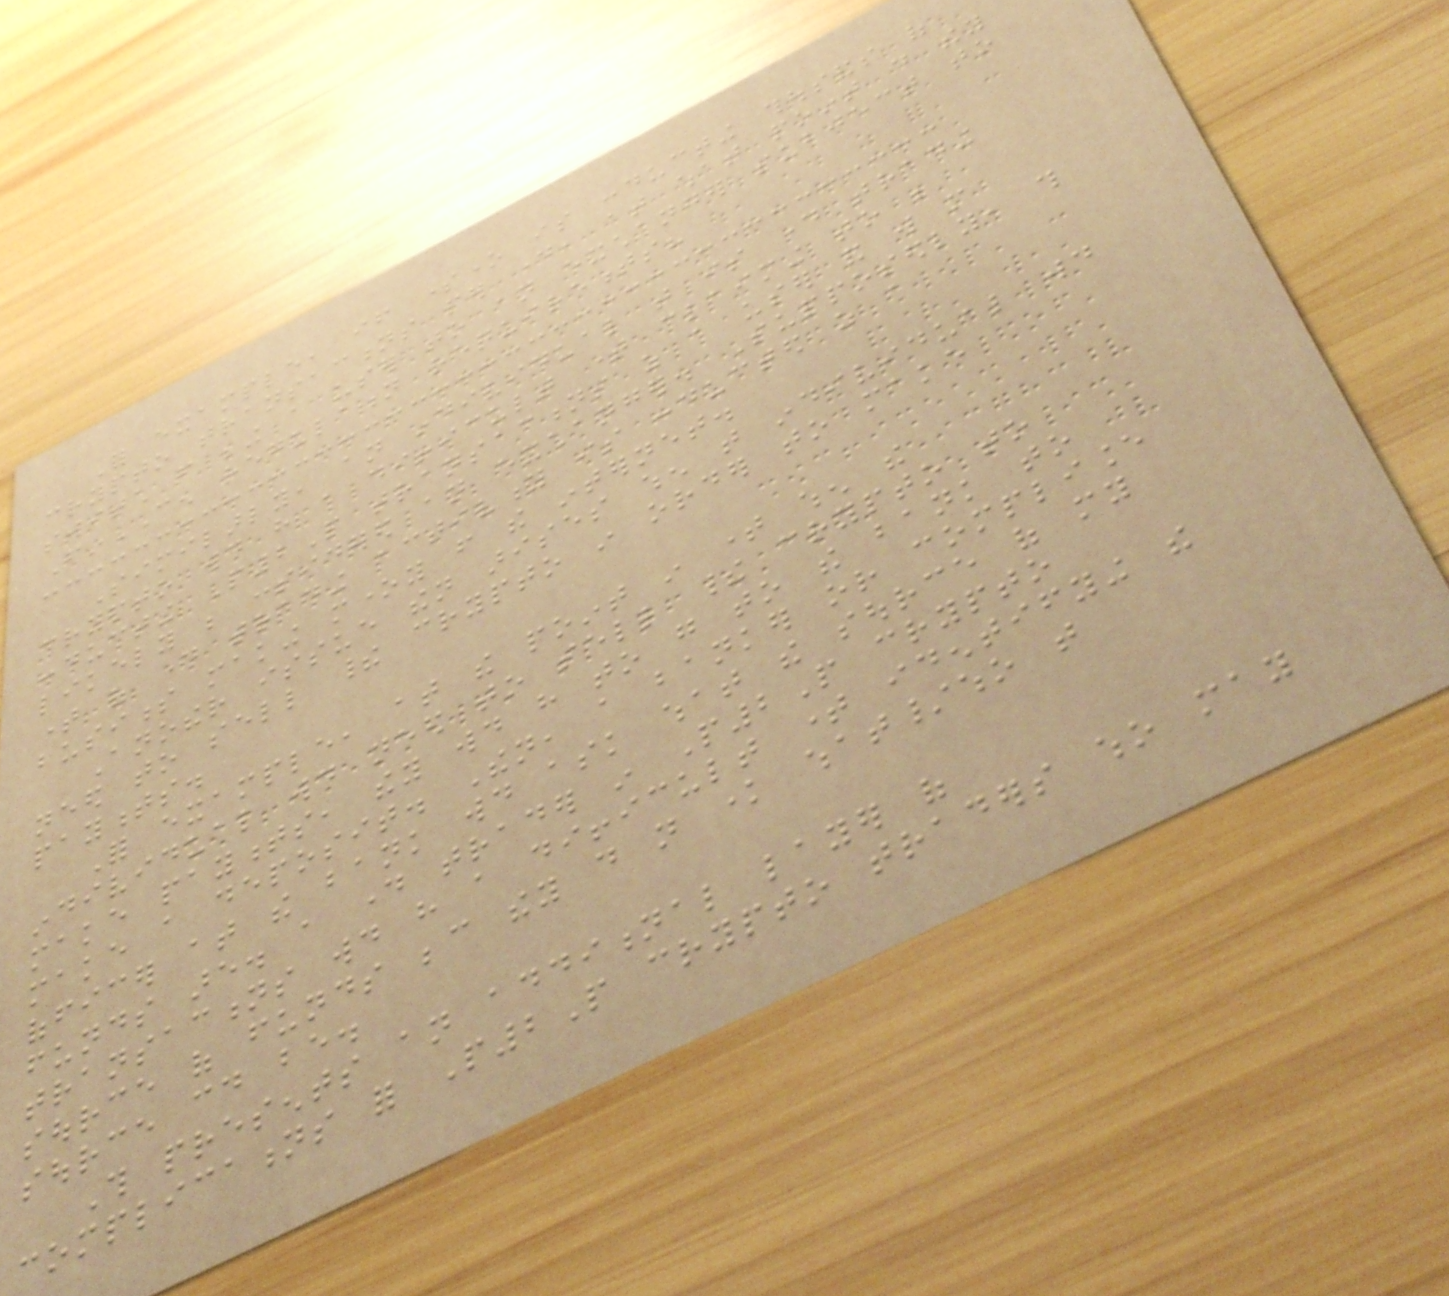For example, if someone is conducting thousands of
crypto transactions per day, at what point do they
switch from being a user to an exchanger subject to
FinCEN regulation requirements?
Similarly, an individual that is day trading
crypto would have a difficult time claiming to be
conducting P2P transactions as a user and will more
likely be considered an exchanger. Supposedly, this
time of day trading activity is conducted as a
business making money from the internet.
Another issue then arises when that individual would
need to sell their crypto in order to make
payments.
For example, at the point in time when the
individual would need to sell their crypto to
make payments, they would have to go to the bank to
make a deposit. Then, a banker or compliance
officer at the bank would ask what the source of my
funds are. a day trader in P2P crypto
transactions would have a difficult time identifying the
source of funds because they do not know what/who that
source could be.
This presents an additional layer of
complications for P2P crypto traders who may
